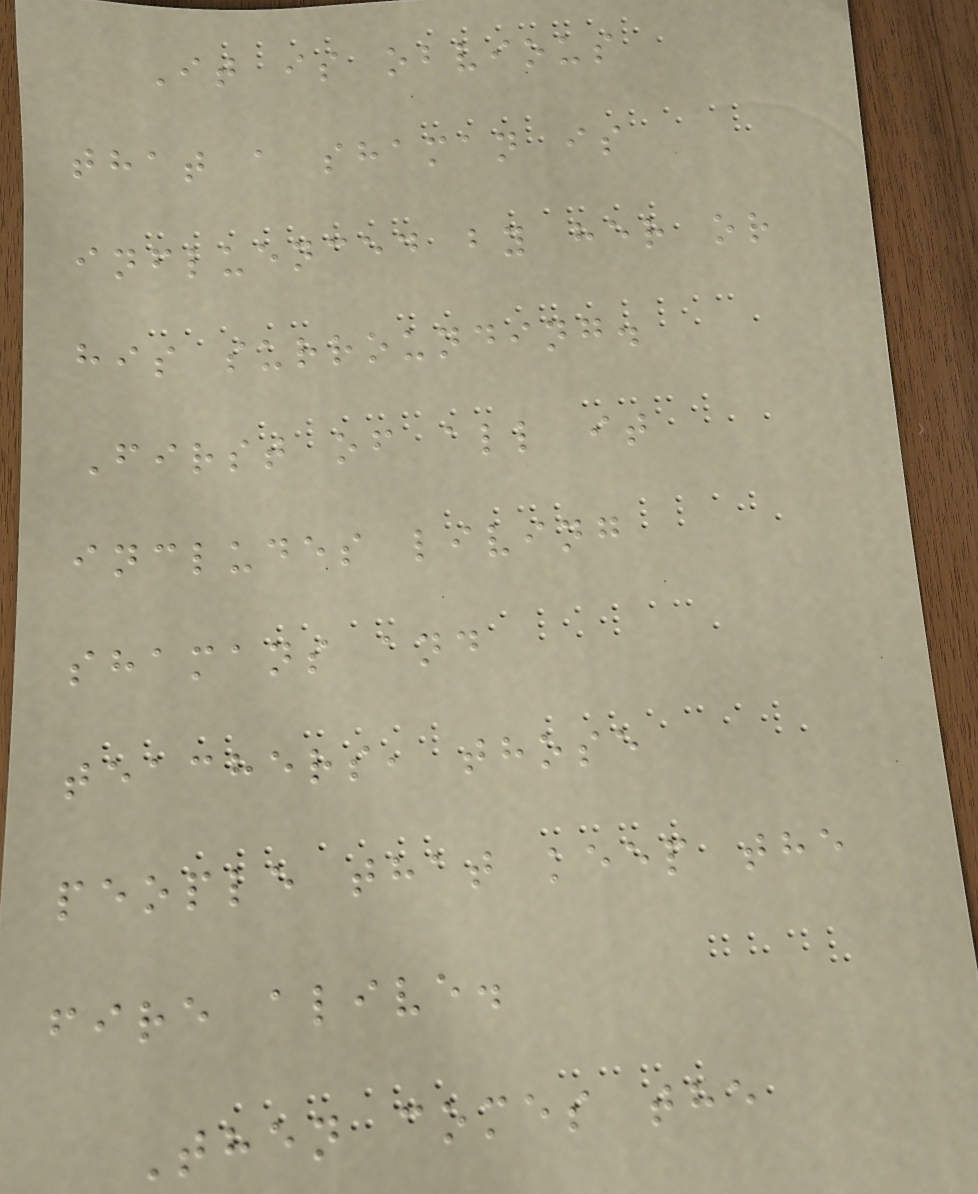It is obvious
that a shaman is
influenced by her or
his surrounding.
First of all it
includes living
shamans and
teachers, those
people that keep the
fire alive.
Then comes the
